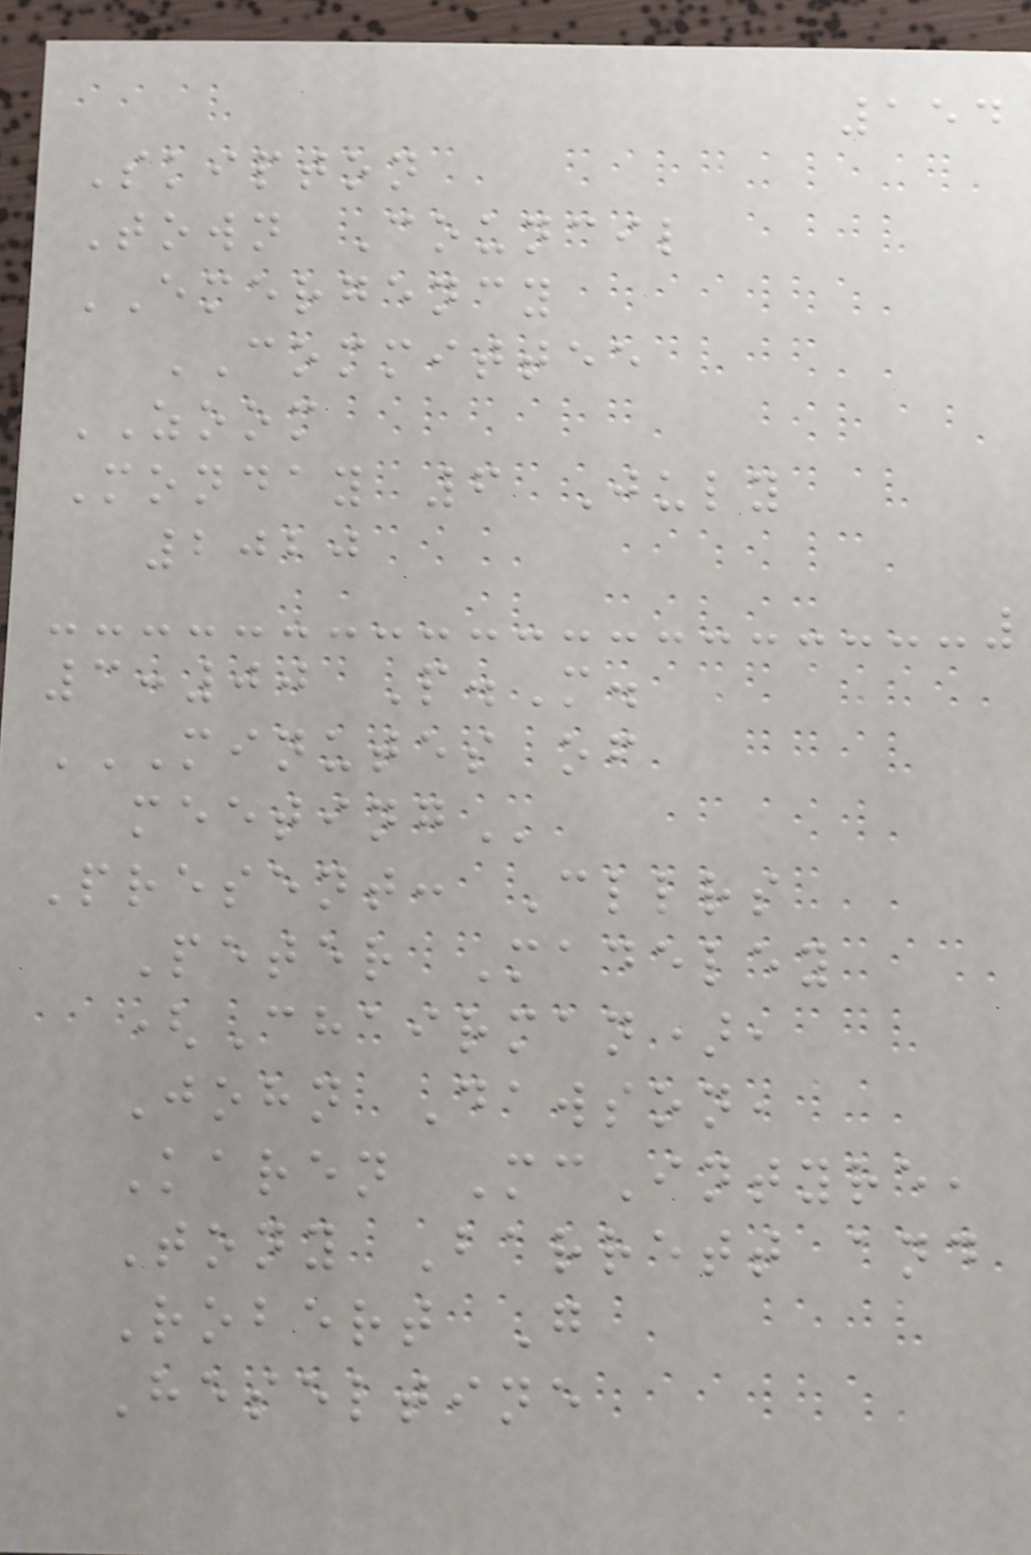154
Skipton
Town Council
EMERGENCY
COMMITTEE
ZOOM
Monday 6 July
2020
3:00 P.M.
MINUTES OF
MEETING
Present: Cllrs
Peter Madeley
(Chairman),
John Dawson,
Karen McIntyre,
Tony Barrett and
Robert G
Heseltine
